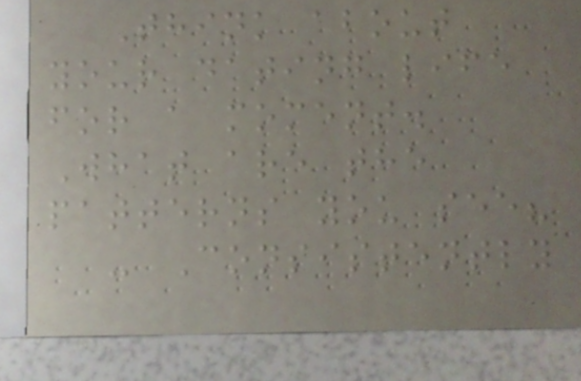Think about
your dating life
for a moment.
What are the
patterns you see?
- Consistently
